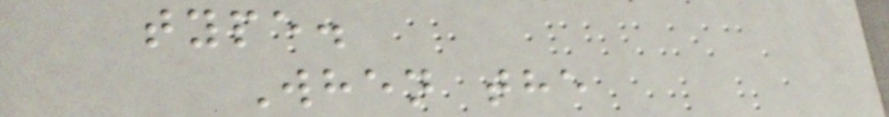type.
When the
